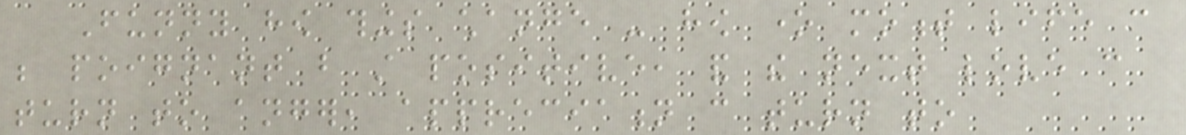Funny how things change - how one moment life can
be poignant but still positive, and the next love can
turn to anger, appreciation can turn to
